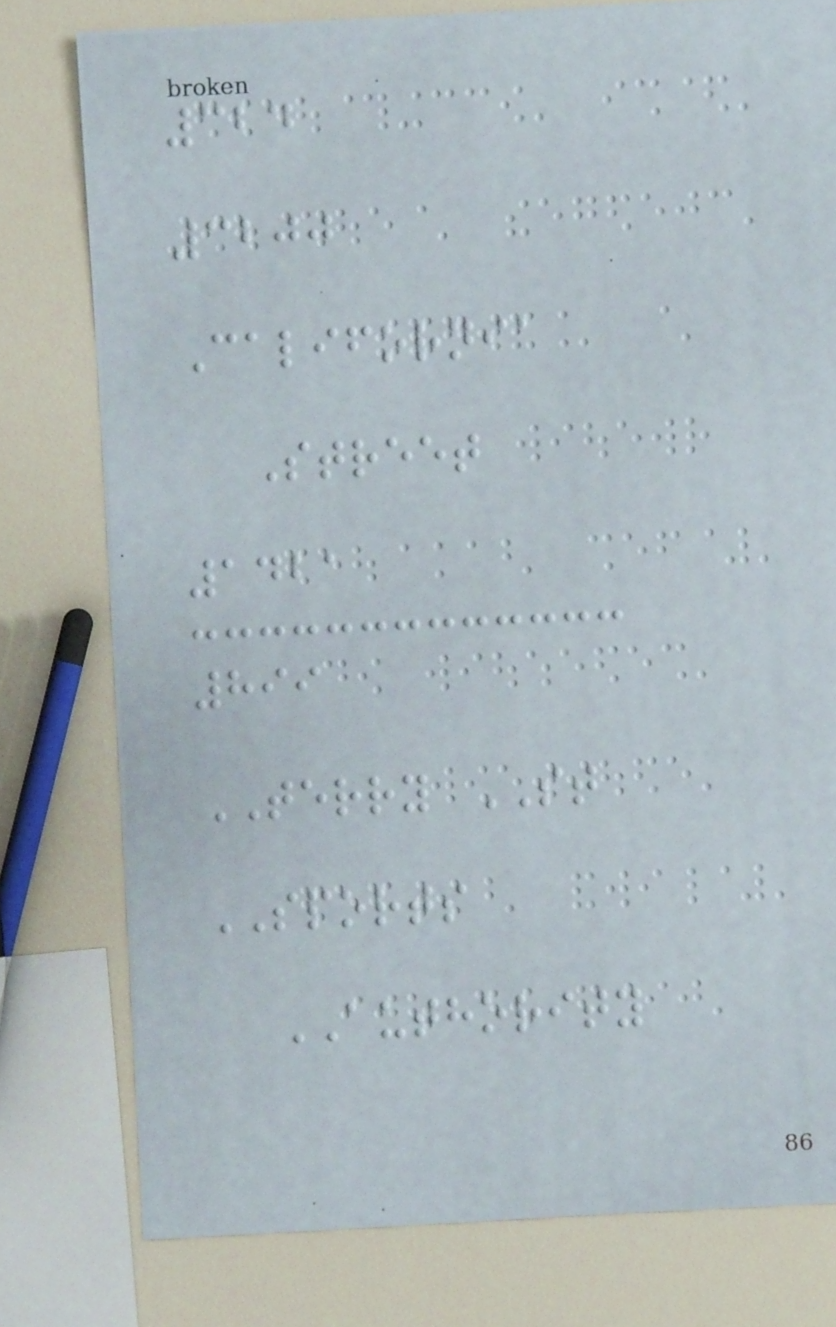324
3200
California
Street
1421
899
TERRY ST
SPORTS
AUTHORITY
